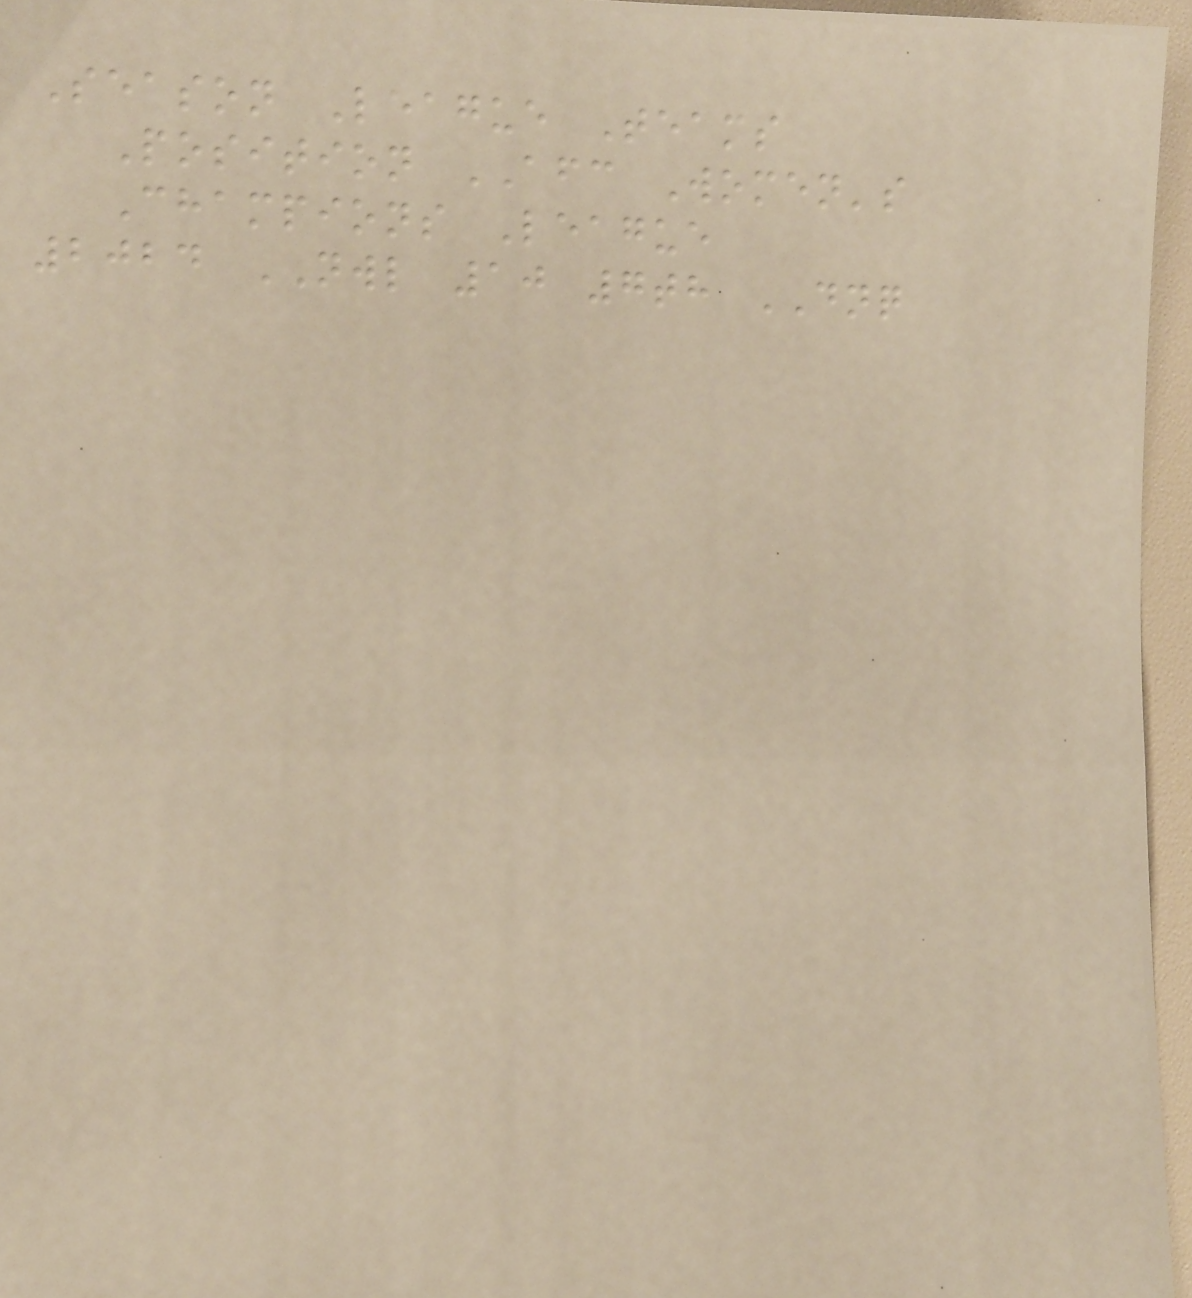Season League Teams
Position AFC Women's
Champions League
2024 NWL 10 7th DNQ
